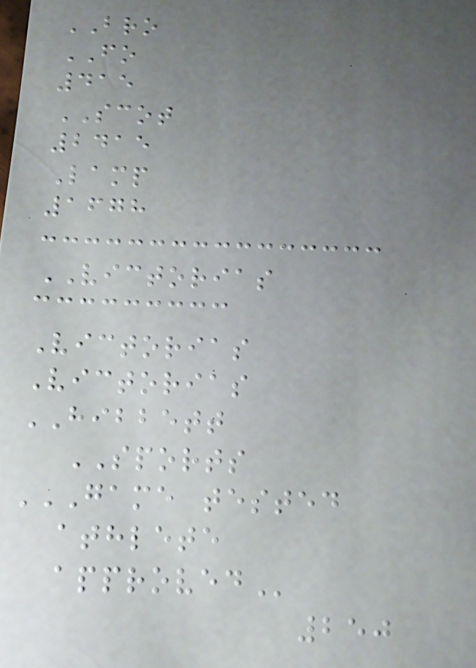BRO
FO
415
SCOT
2415
Lamp
1678
VICTORIAS
Victorias
Victorias
HIBBETT
SPORTS
GAME TESTED
ATHLETE
APPROVED
250
